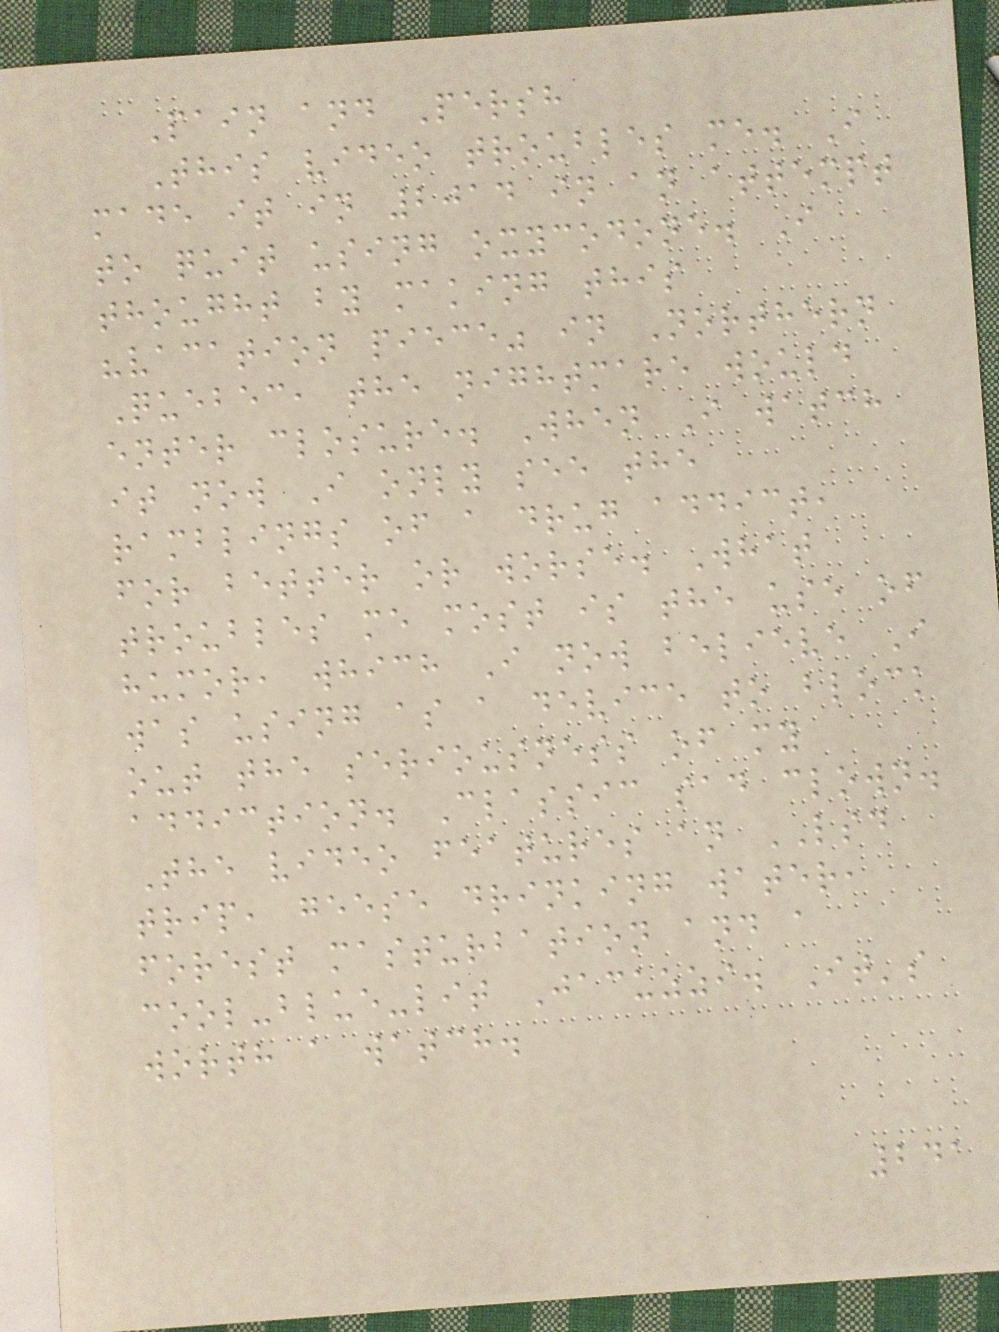Pain and Persh
This video troubles me. I
made it in 2014 in an attempt
to quit using oxycodone. I
thought by making this
"vacation piece" in Northern
Quebec, the nightmare would
enter closure. When I watch
it now I only see the
ramblings of a drug addict,
for better or worse. What
troubles me most is the use of
humor, which I now believe I
was using as a device to block
out the seriousness of my
addiction. Classic sad clown.
The video features an LSD
trip, geese drinking water,
forest masturbation and a
cool-blue-lit Jacuzzi. It's
worth a watch.
241
